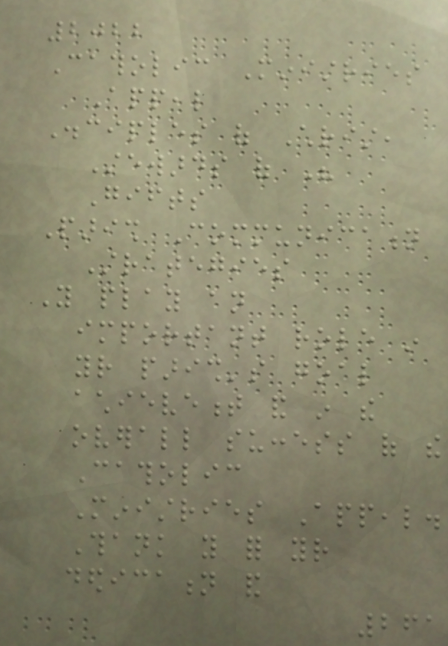2022
Catholic Ministries
Appeal
Disciples of Christ,
Stewards of His
Gifts
Parish Communication
Strategies
You play an
important role in
your parish's goal
achievement and in the
overall success of the
Catholic
Ministries Appeal.
Thank you for your
dedication and
261
